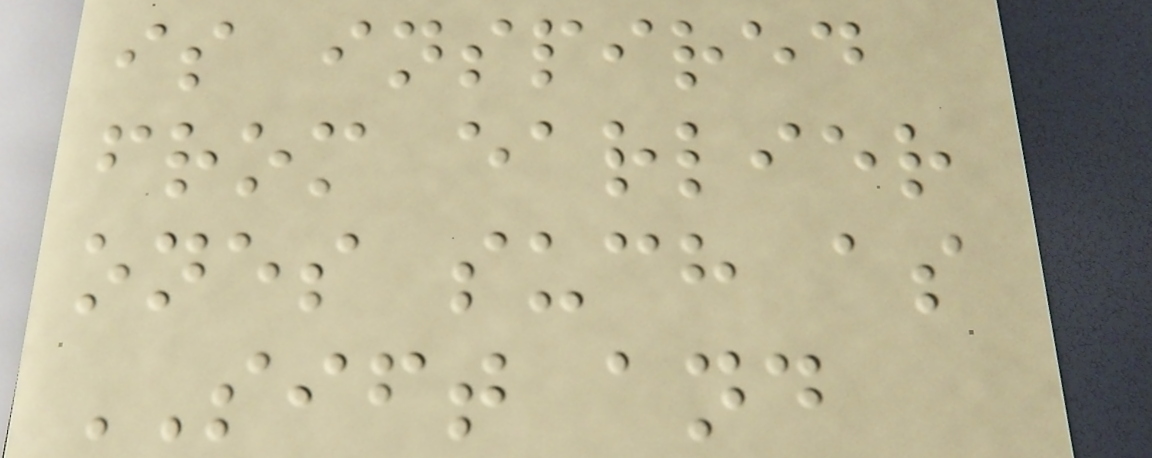is inspired
from earlier
ones such as
SIFT and
